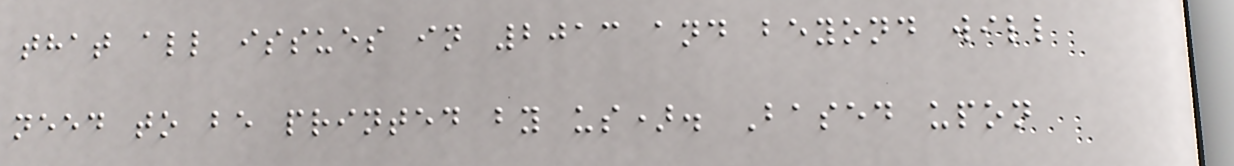that all issues in 2013 and beyond will
need to be printed by us). Based upon
